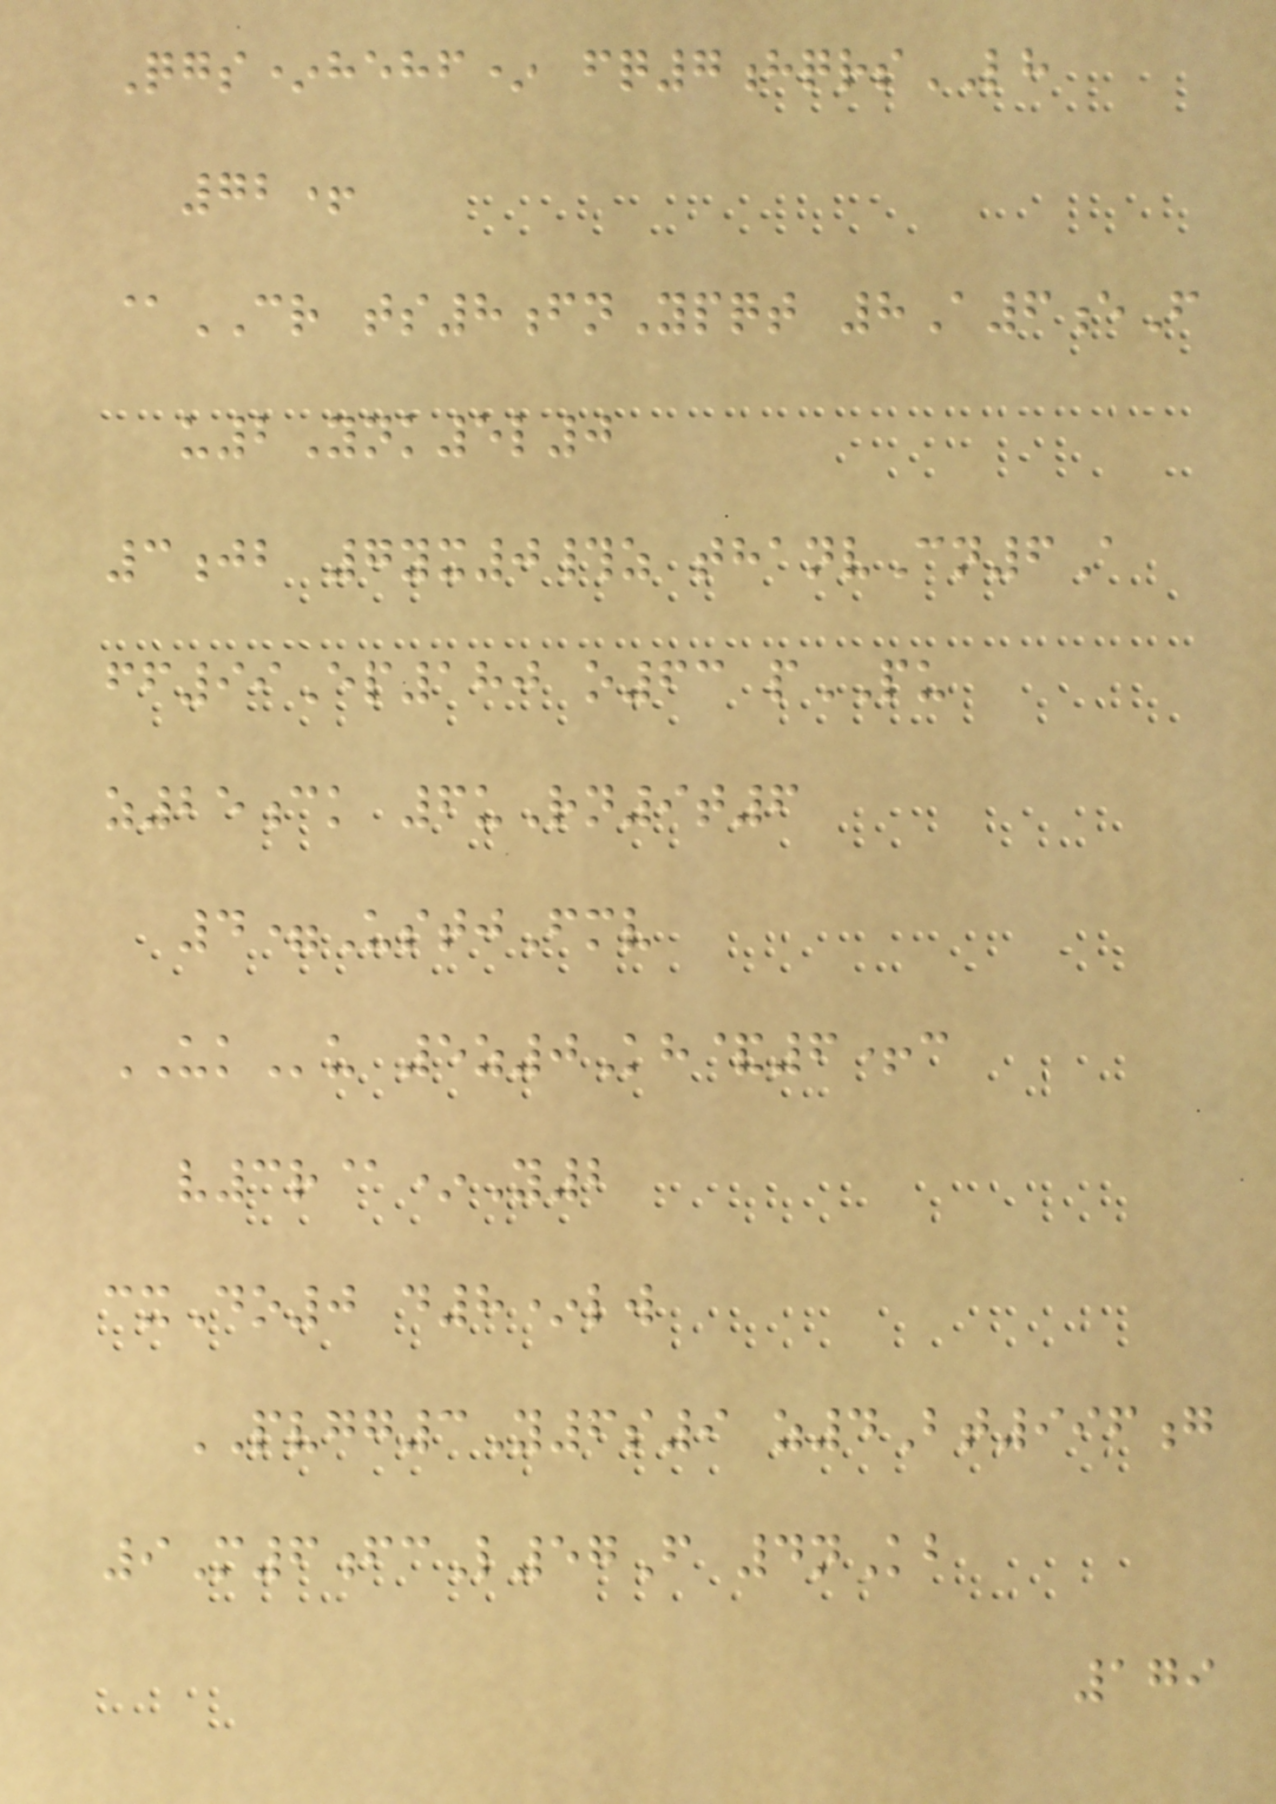Qgs*hehf* fq7hqrsLH
72+
@CR ts8fnYpqt 8A6eF
u2Ynk5l0
3jb 7yx0#z thanvCn6A
ff99Ep180 o63 pPU
z25ck 6uRn9t6
4=UstjFmv
UKu 5z0Kh&6+c
v3r@*Y2
cxDo0 d8*lw
PVGG3Y6s9 z4Bt996g
9M6fcL57F 4nKb
179
